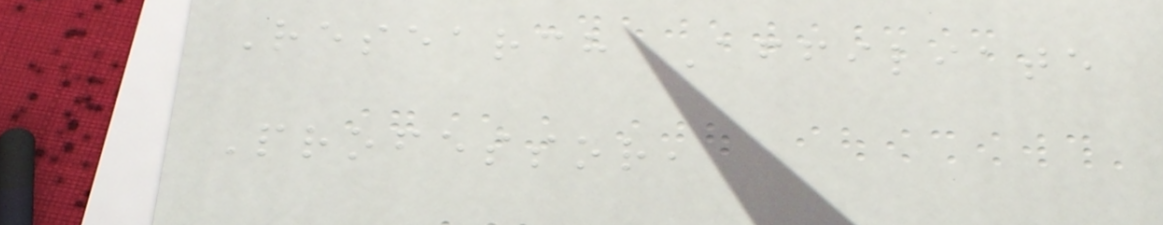Research Affiliate
Professor,
